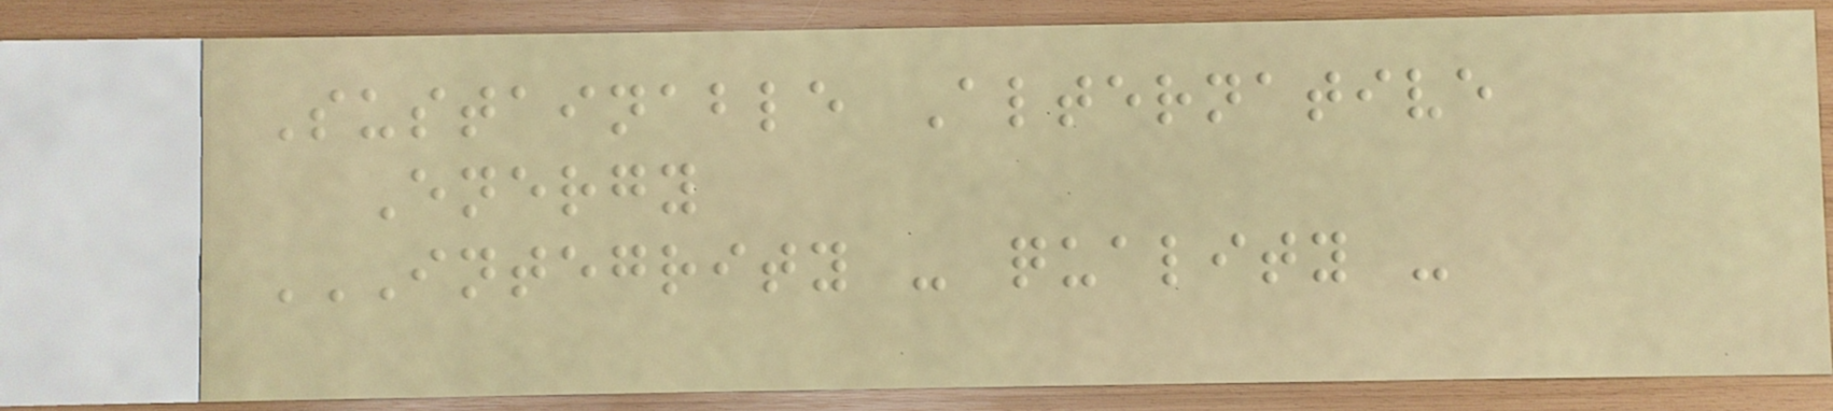Sustainable Alternative
Energy
INTEGRITY - QUALITY -
